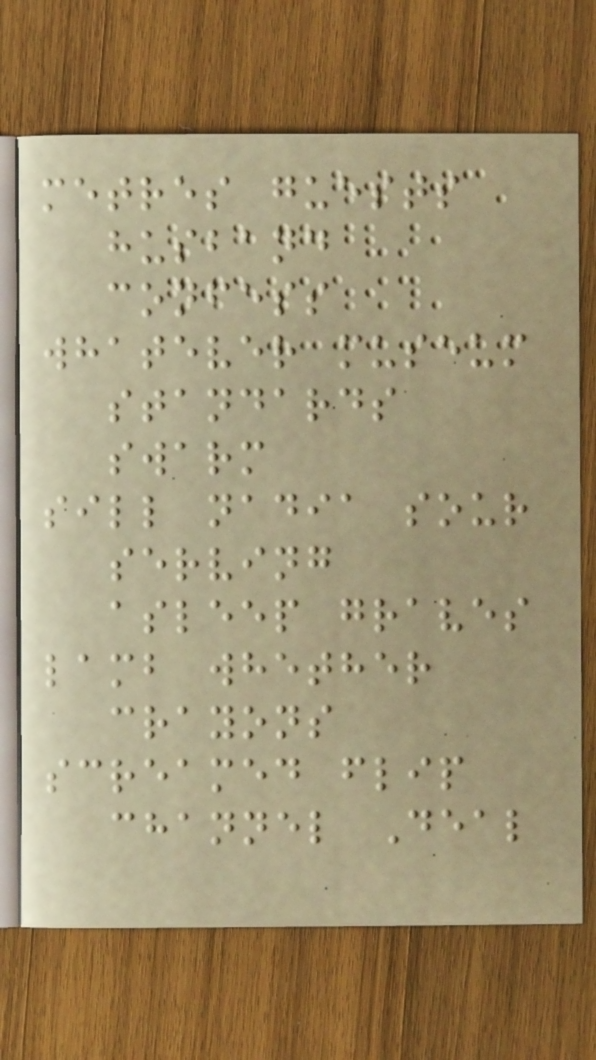metres guests
husband
confess
whatever museum
standards
swarm
sill nadia sour
serving
asleep graves
lamb whether
crayons
screamed flip
channel Deal
